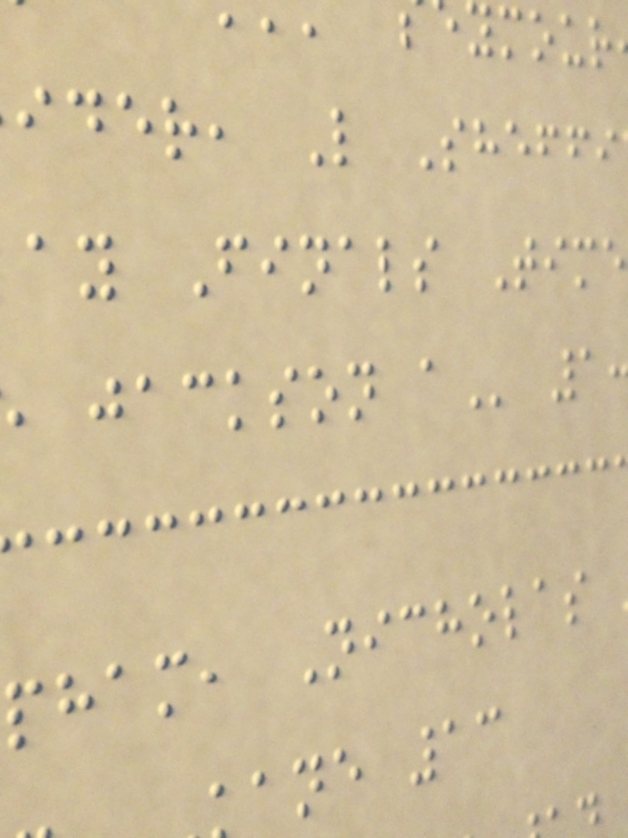ider, L Sheffi
ay Finals Time
pham, Nicholas
ane 13
